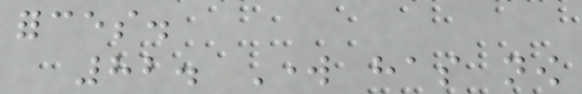forces.
82. Work has now
